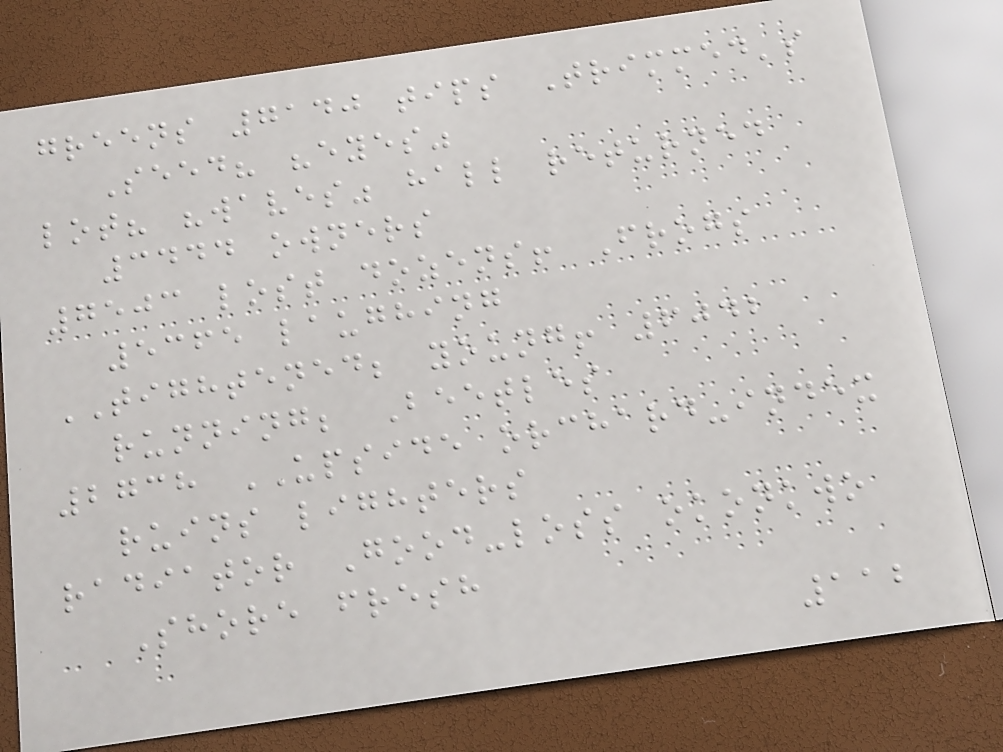greens 7140 tips Trimmed's
Seed? "eyes"
lot? "waves" hall returned
3444 owners
7503 lost dozens! Frogs
5365 laughing
TIGHTENED; young! 6042
running; Beetles
2738 UPSIDE orchard-index
ruins lighters
radiator Good-loss okonkwo
Shore fresh
112
